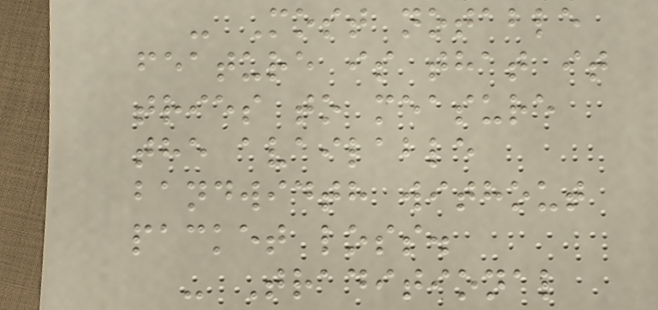- Most notable
feature is that it
tries to measure
the available
bandwidth without
packet loss.
- Traditional
